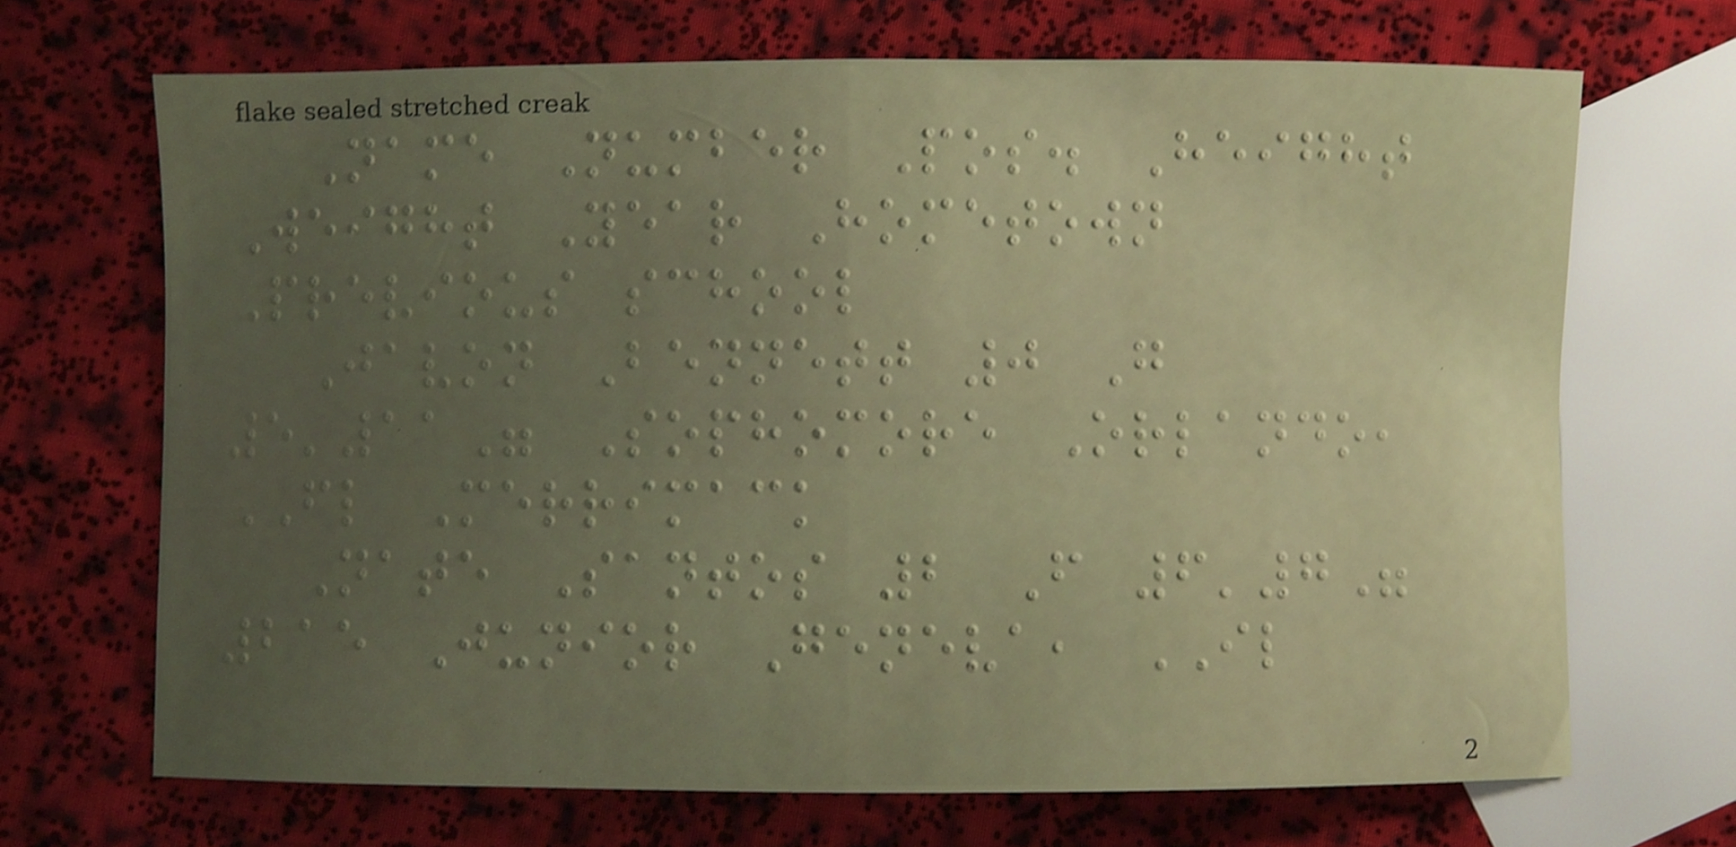Name Number Pos. Height
Weight Year Hometown
Previous school
Javon Bennett 0 G
5'11" Sophomore Orlando,
FL Merrimack
Nate Santos 2 F 6'7"
215 Junior Geneva, IL
